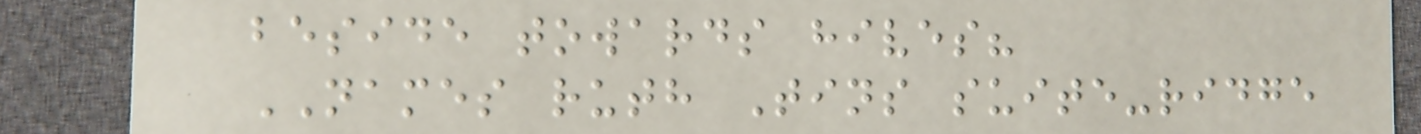beside towards hives?
NAMES ruth Tins suite-ridge
